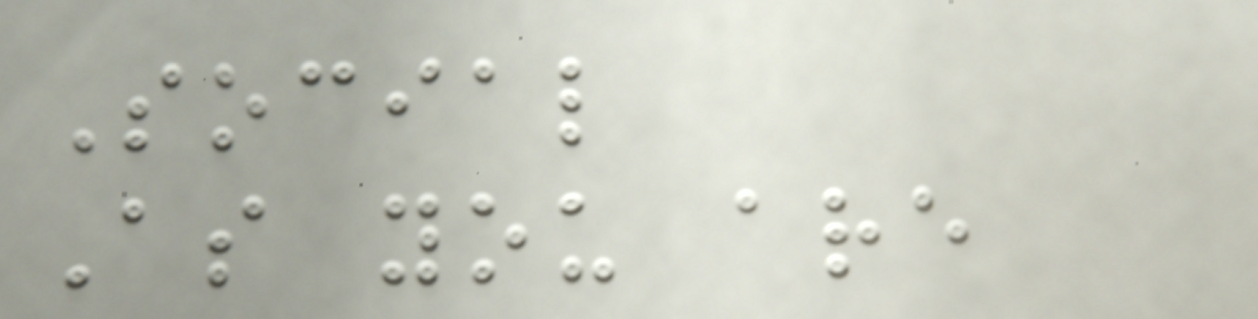Social
As you are
